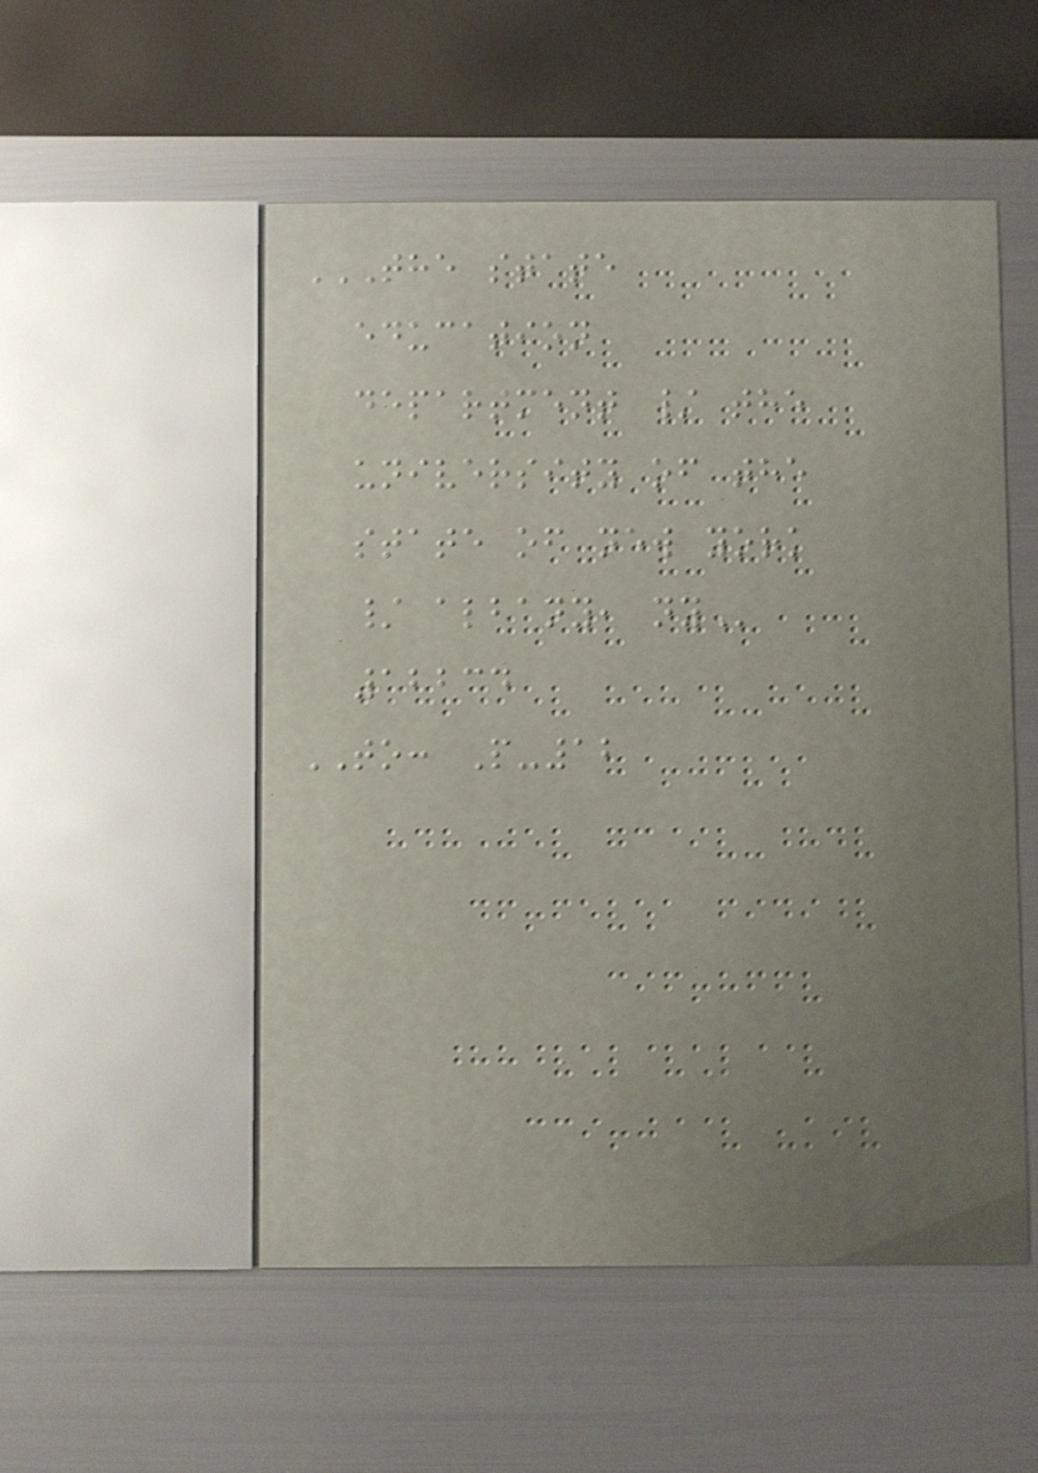THE STATE
EDUCATION
DEPARTMENT / THE
UNIVERSITY OF THE
STATE OF NEW YORK
/ ALBANY, NY
12234
TO: P-12
